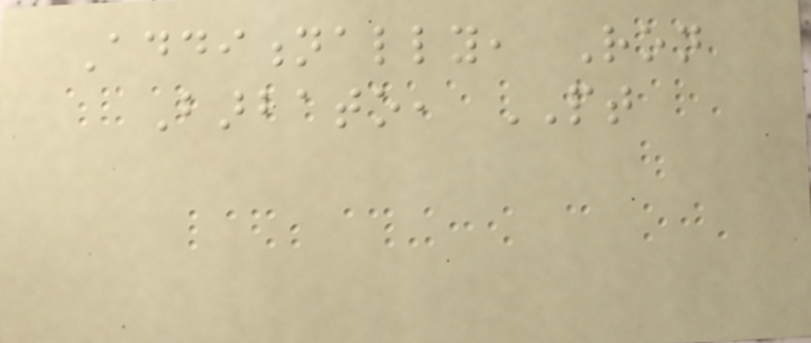Additionally, Ron
Barbato, PT
